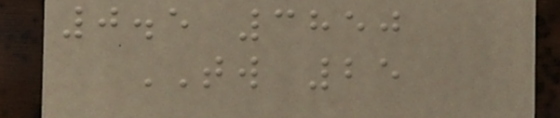0.5 3850
TW 25
